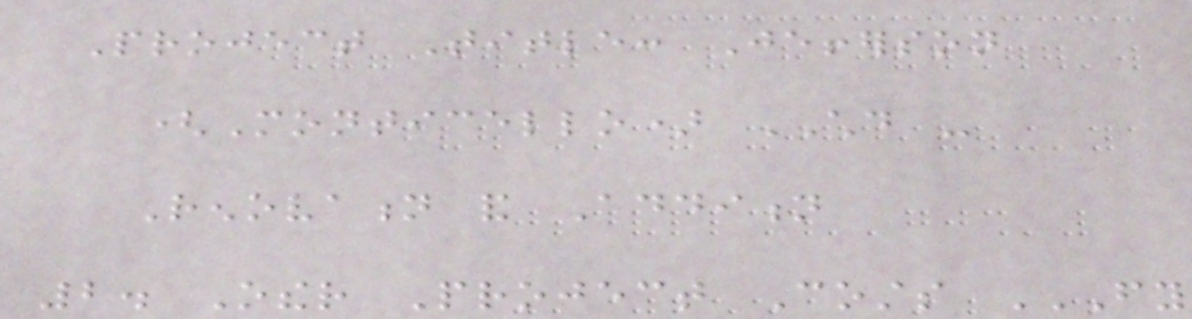Project Title: Jefferson
(Monticello) CHD -
Renovation and Addition
2. Other Project Costs FY
